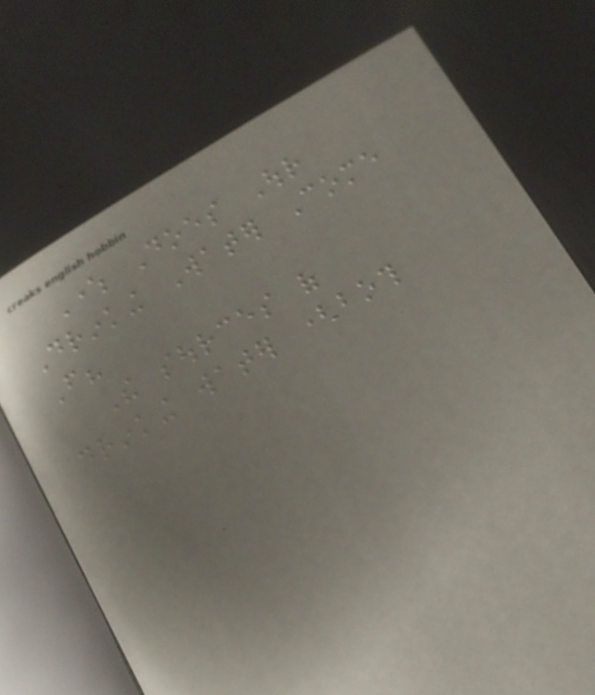Where Does Our
Drinking Water Come
From?
The sources of
drinking water (both
